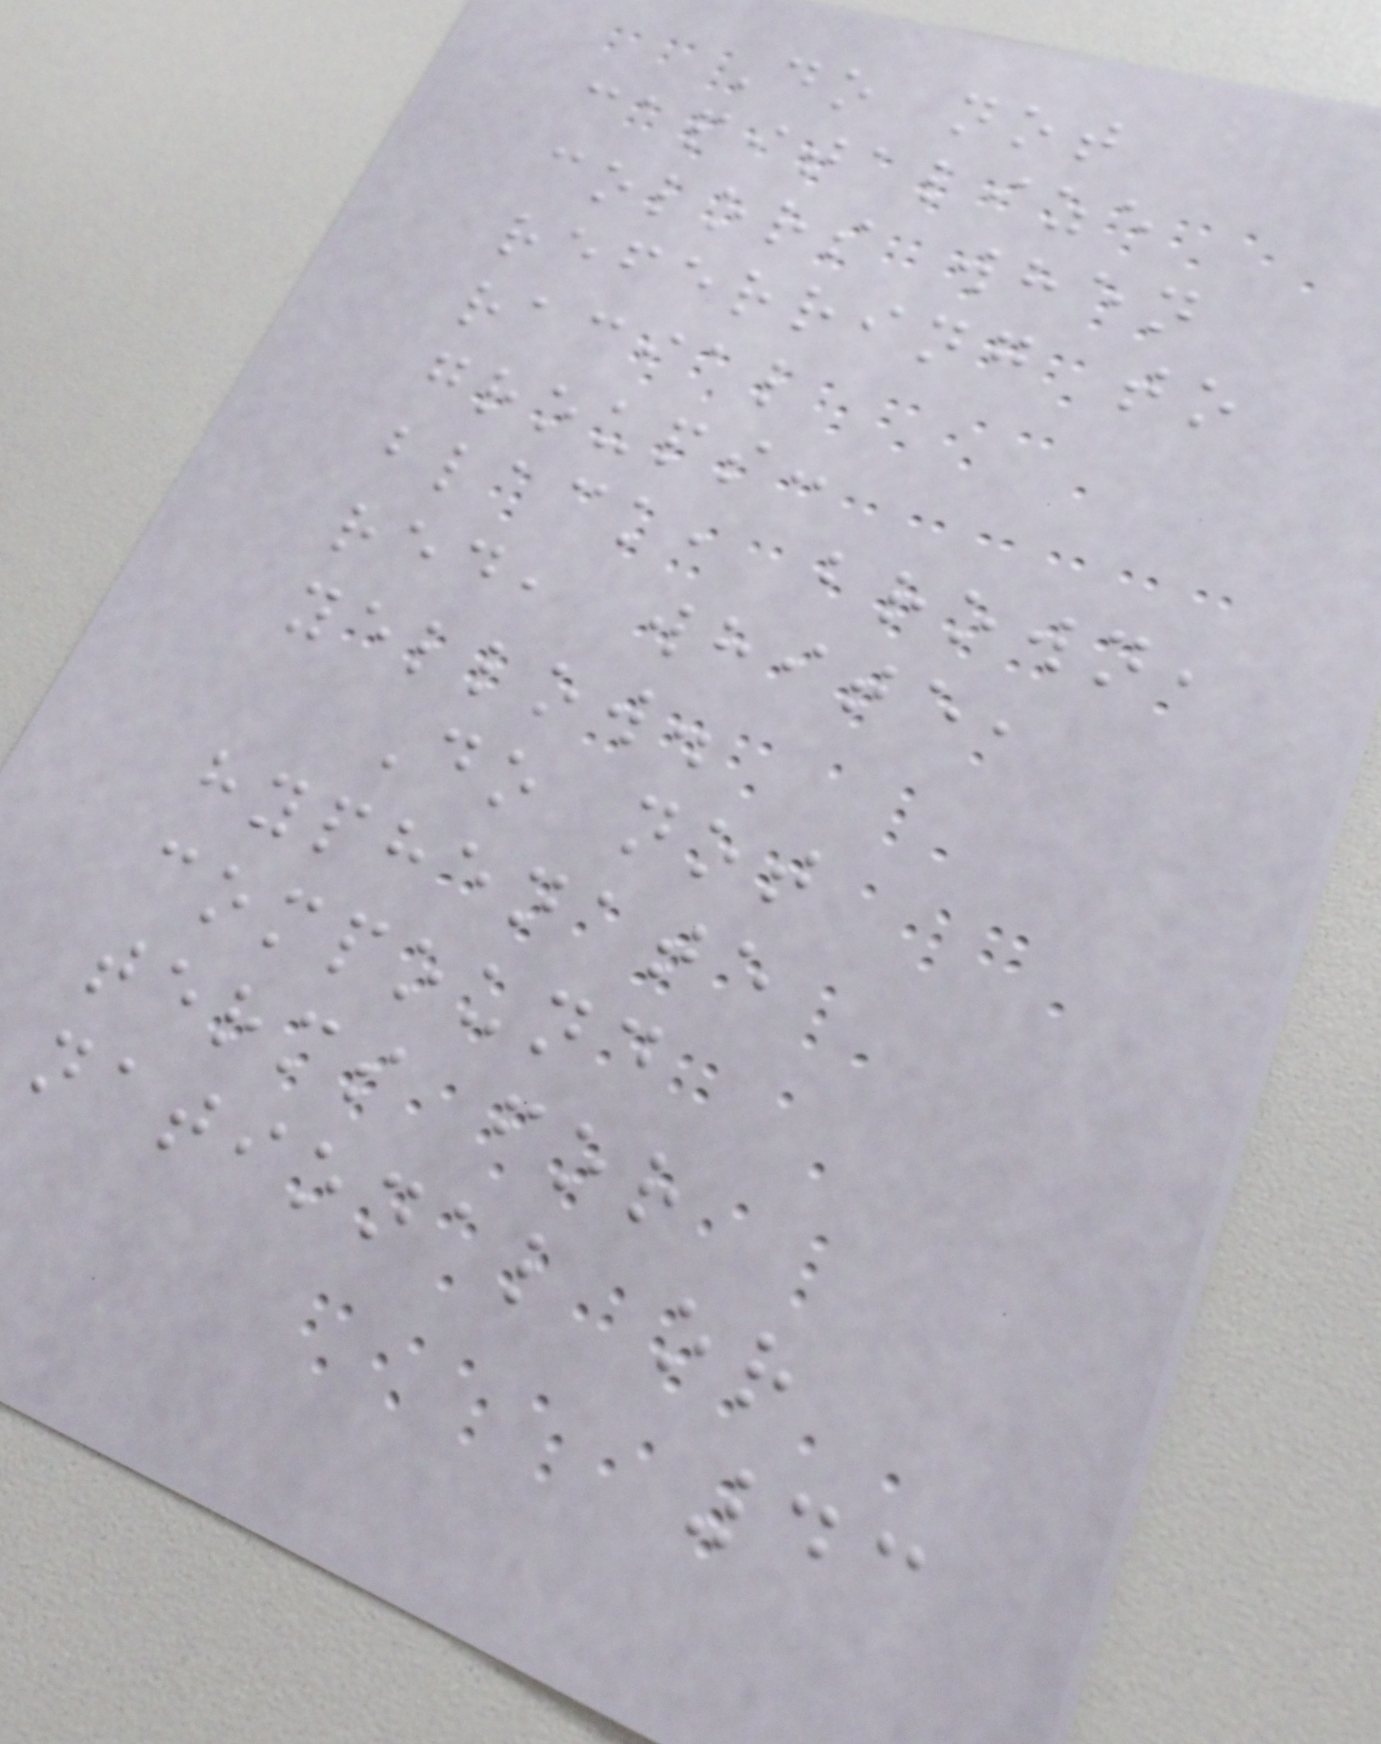Do not
capitalize
colors when
referring to
racial
groups:
black, brown,
red, white,
yellow.
Do not
hyphenate
compound
terms for
national or
43
